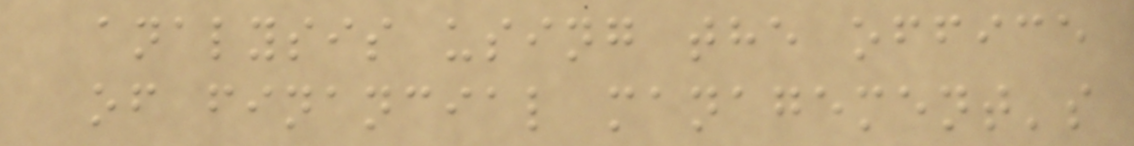analysis using the office
of financial management's
